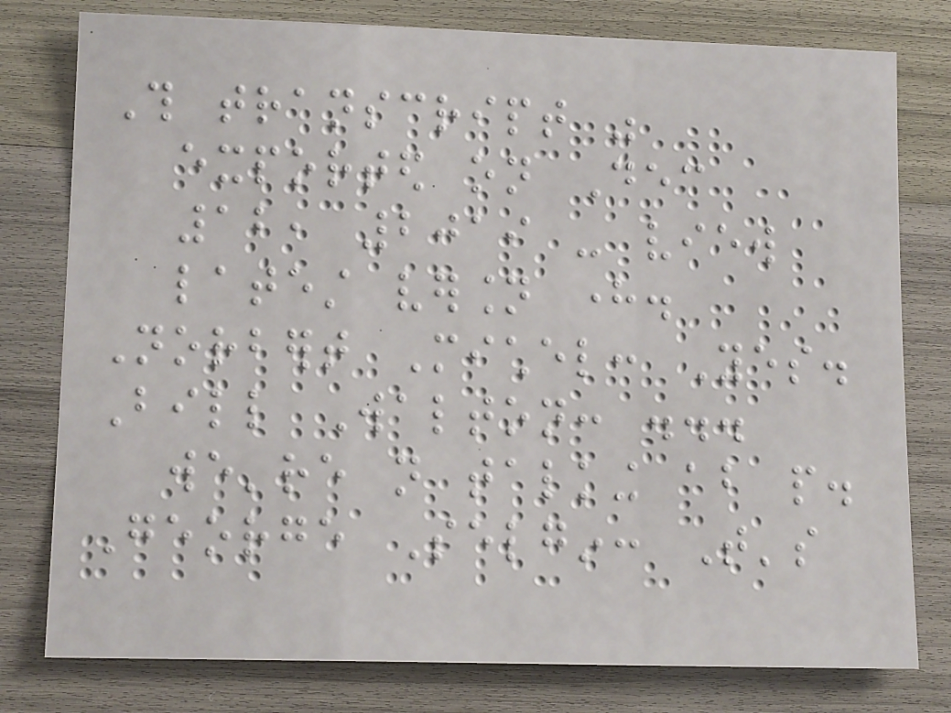This transcript was
exported on Dec
12, 2019 - view
latest version here.
Norbert Michel: Yes.
Bill Walton: ...
we're not talking about people.
George Selgin: That's
